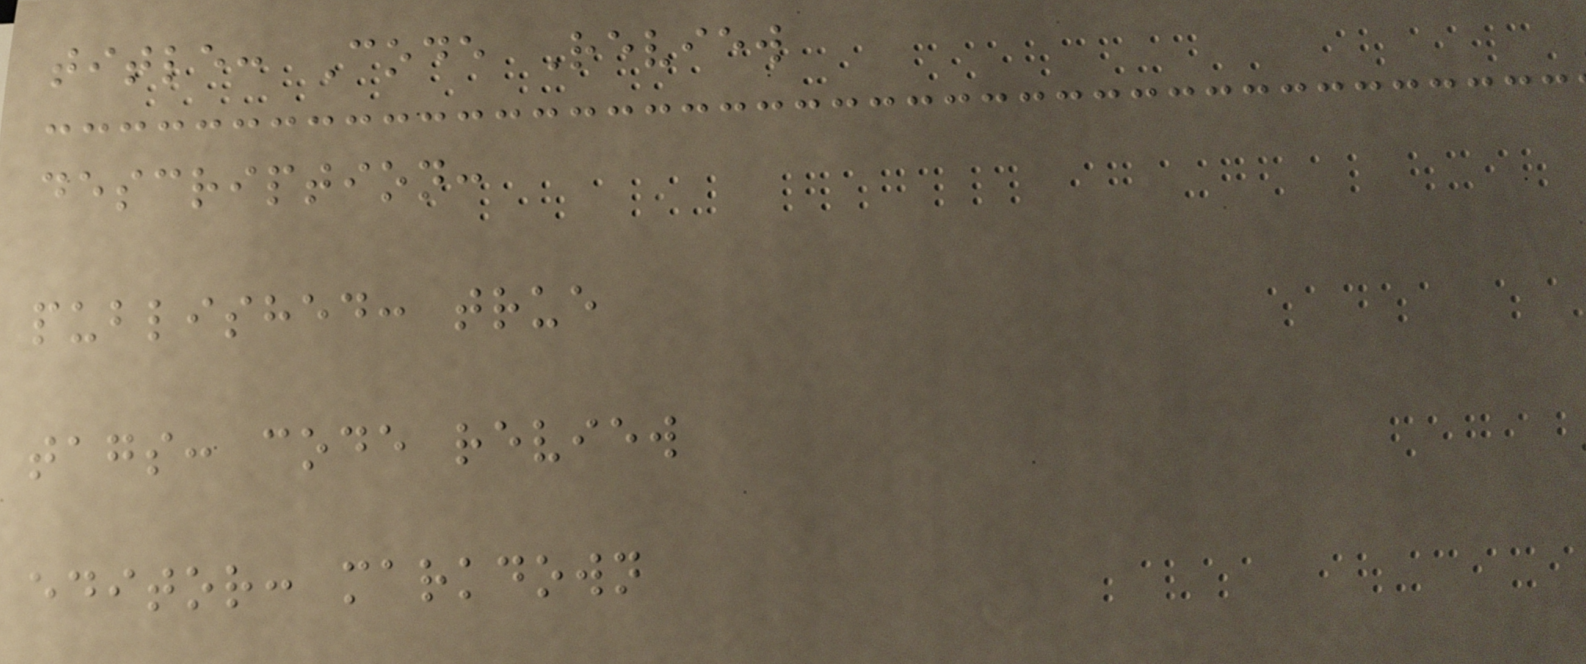title: Code Review
description:
published: true
tags: code review
editor: markdown
